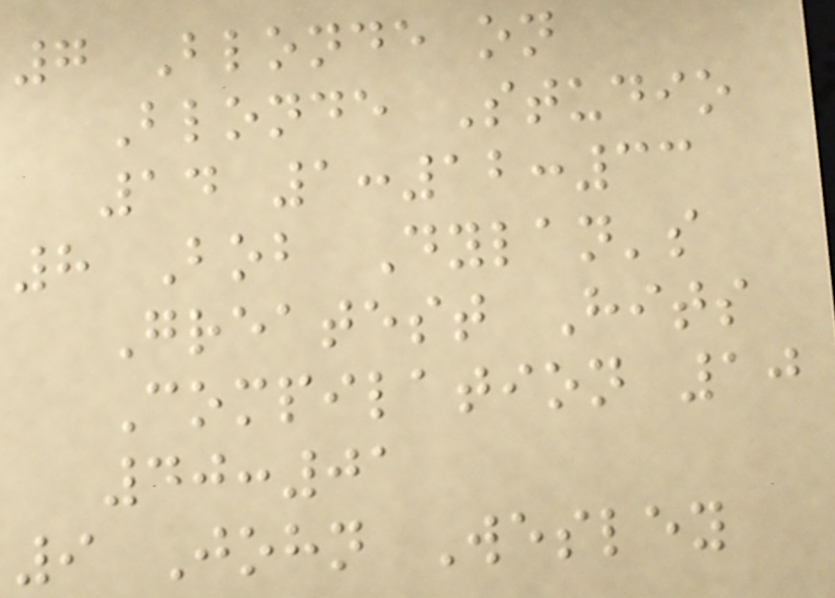7 Blonde on
Blonde Studio
14 1:12:33
8 Bob Dylan's
Greatest Hits
Compilation 10
40:01
9 John Wesley
